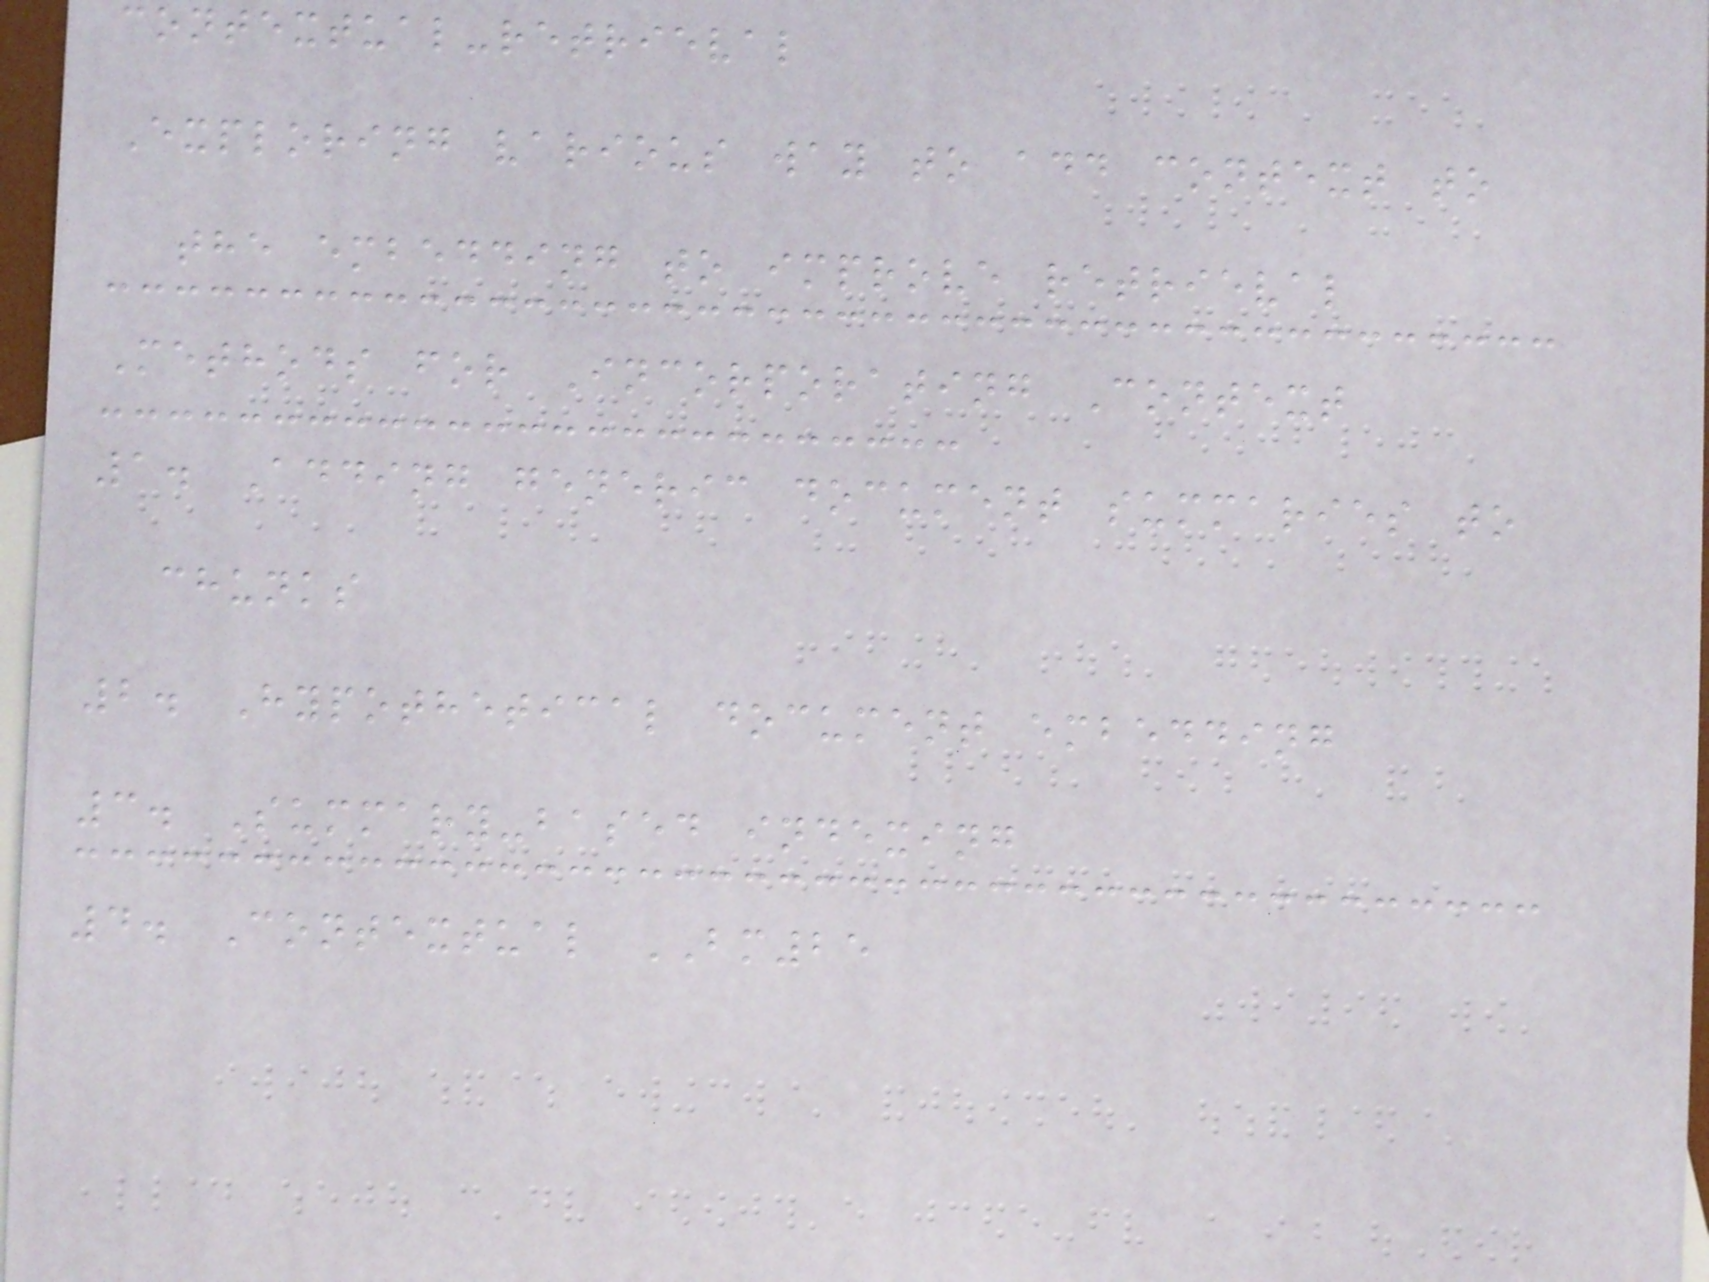contextual-retrieval
Exploring various way to add context to
the embedding to improve retrieval
Methods for Incorporating Context
1. Adding generic document summaries to
chunks
2. Hypothetical document embedding
3. Summary-based indexing
4. Contextual BM25
